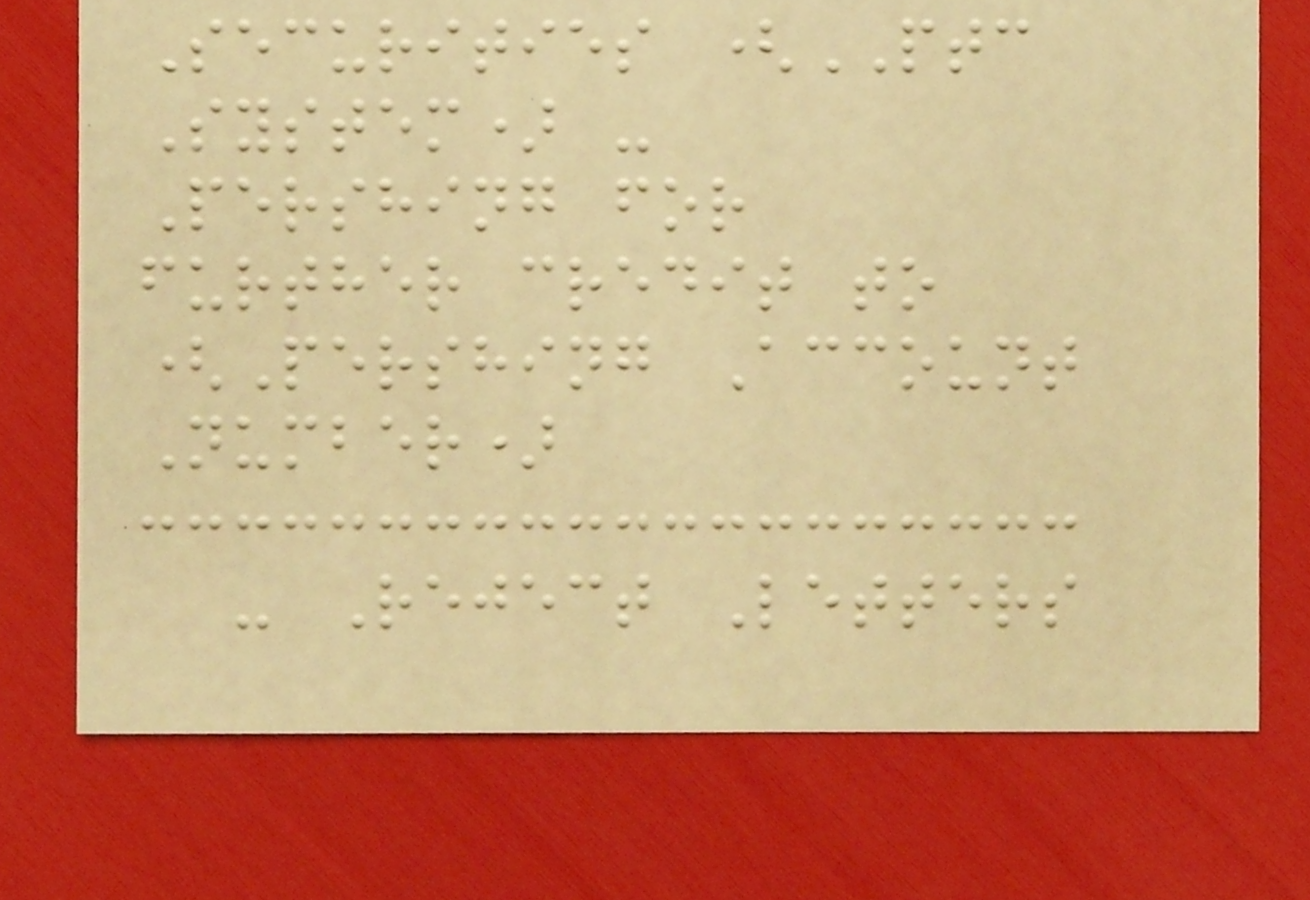Securities (PTC
System) -
Pershing for
further credit to
(Pershing Account
Number)
- Reject Letters
